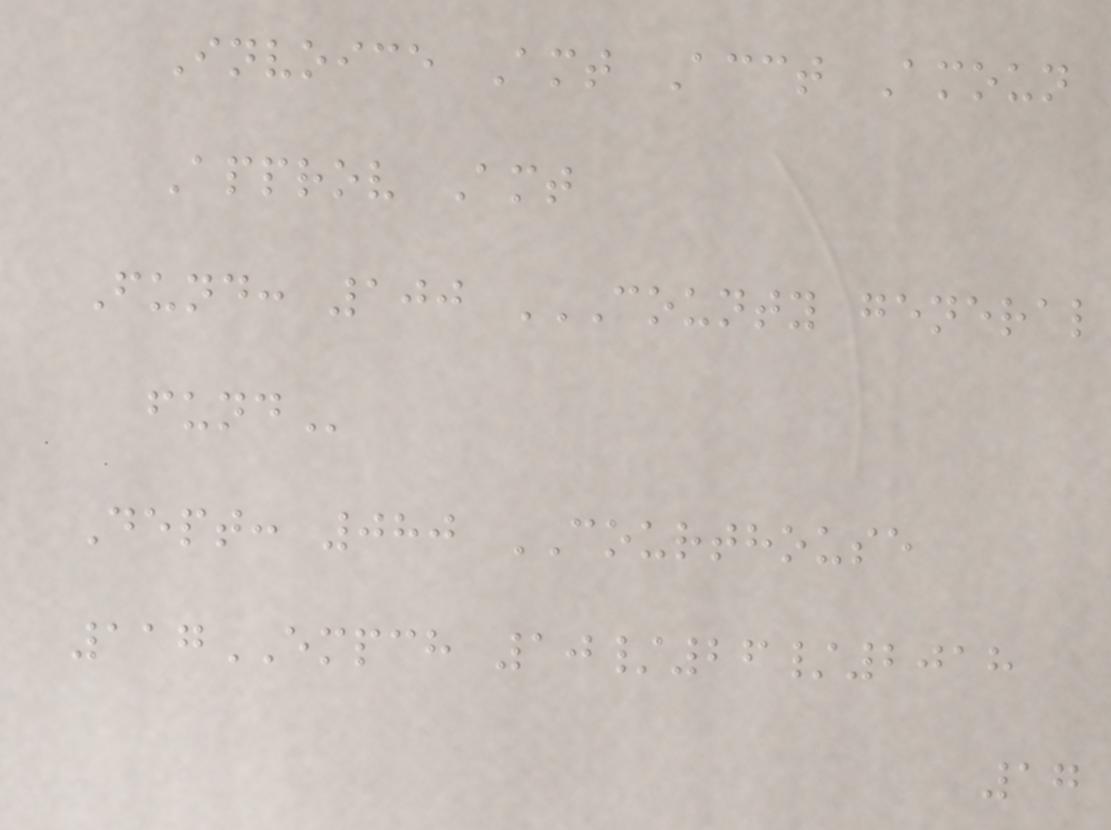Invoice Amt Acct Amoun
Approv Amt
Fund: 100 COUNTY GENERAL
FUND
Dept: 080 COURTHOUSE
117EMPCH 10/26/2018
17
